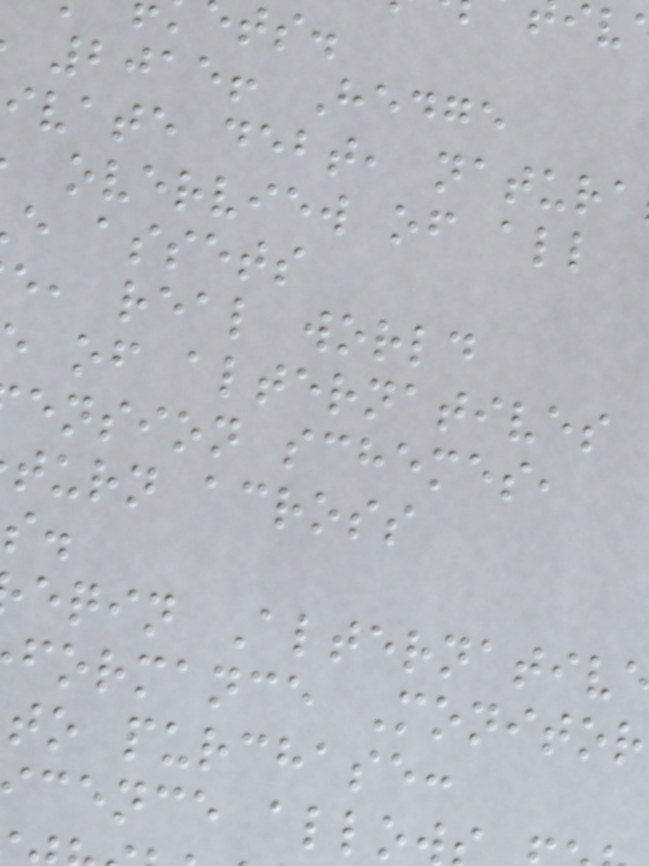2015! Hedge
ivate debt, natura
overview of all
e assets
e, real world
of alternatives
ension schemes,
turn across
eqin Alternativ
formance Monitor
to purchase:
cence allo
